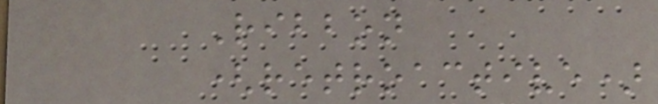Ribbon
(retroactive)
